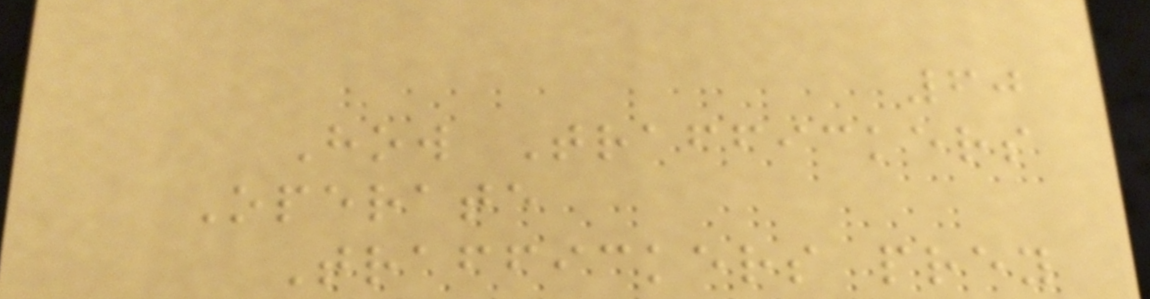60
How Traffickers
Operate
Traffickers prey
